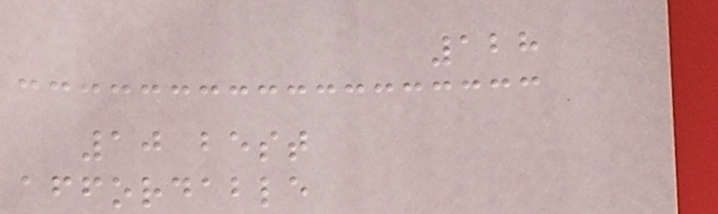128
10 best
affordable
